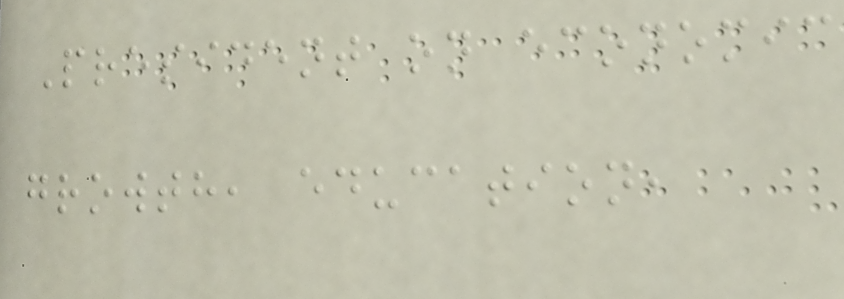President on economic
growth, education,
